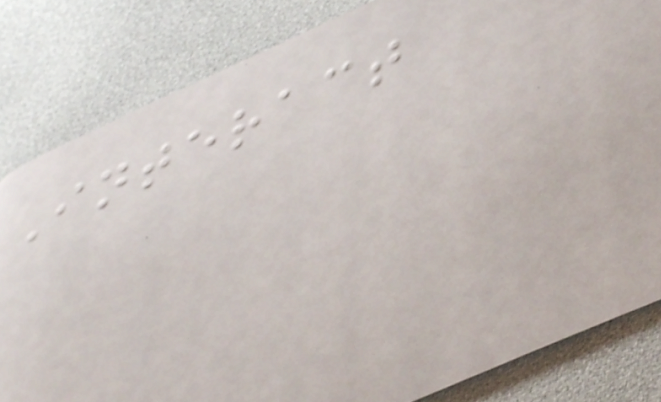Interact
